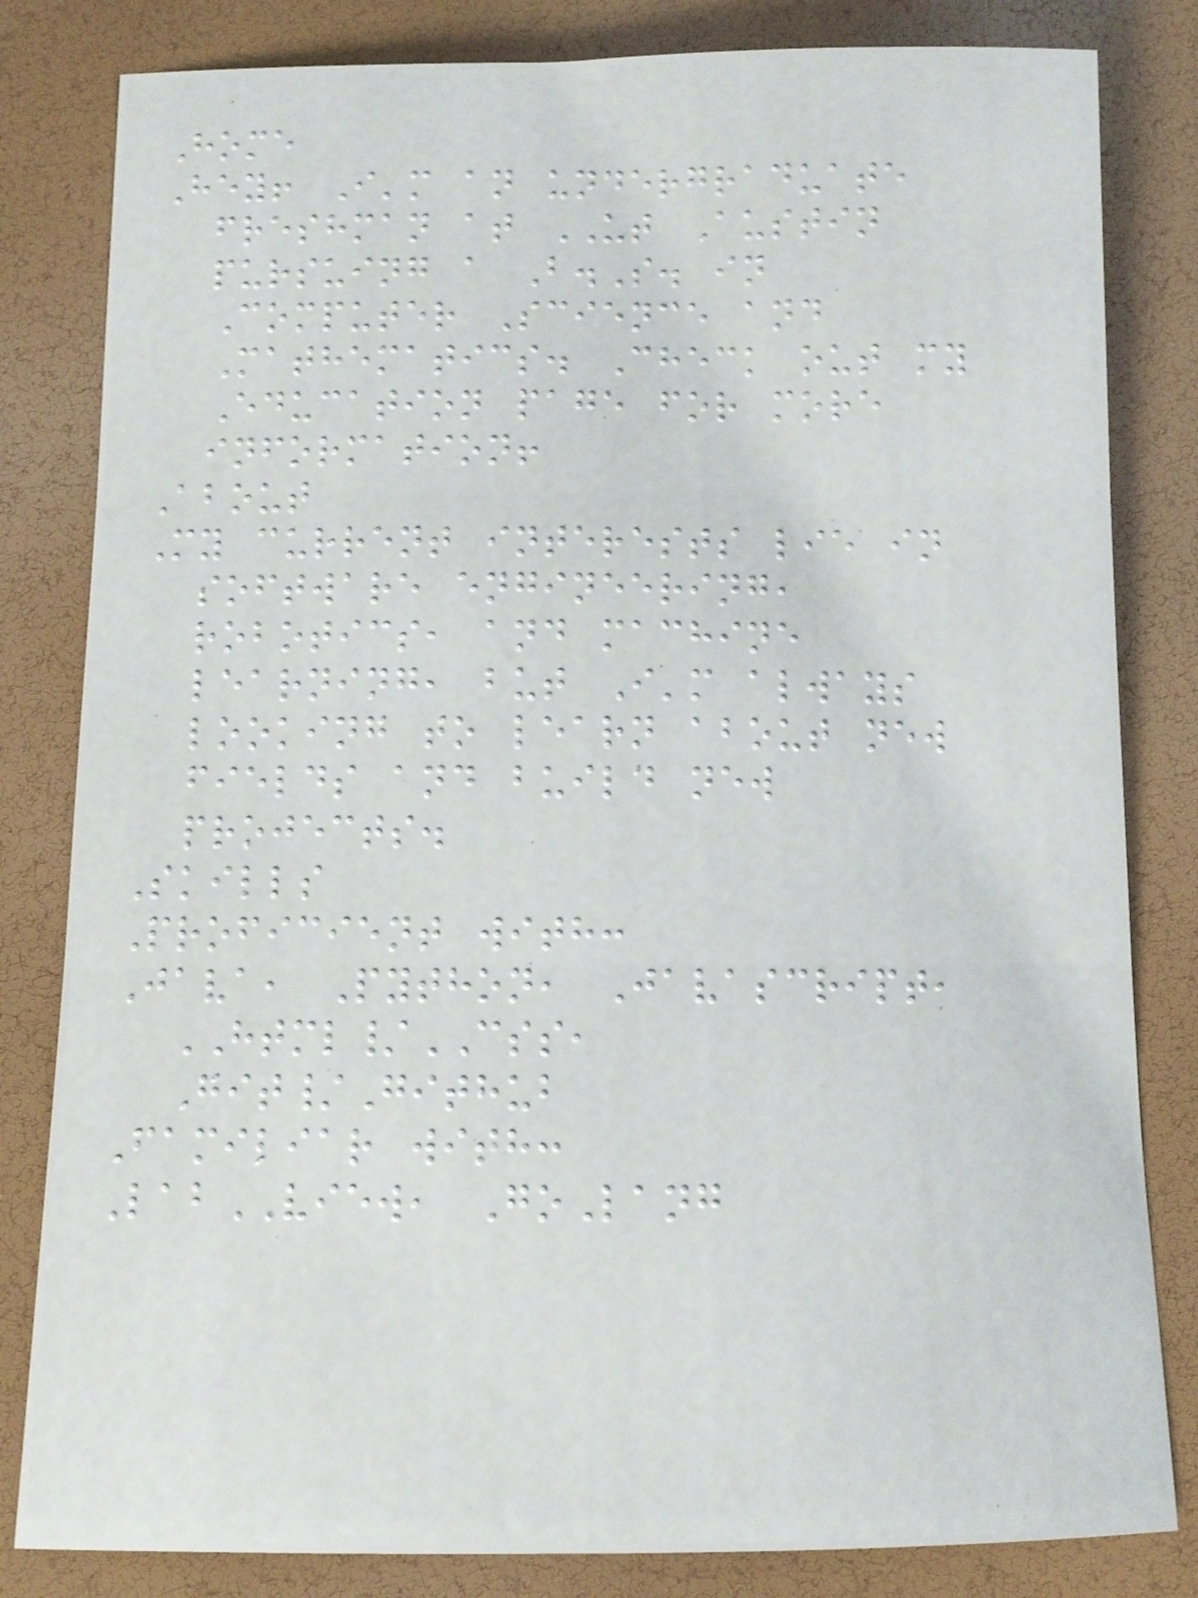Home
Hey! I'm an undergraduate
freshman at UT Austin
pursuing a B.S. in
Computer Science and
Mathematics. Check out my
Education page for more
information!
About
My current interests lie in
software engineering,
robotics, and machine
learning, but I'm always
looking to learn about new
fields and build new
projects.
Skills
Proficient with:
Java, Python, Javascript,
HTML/CSS,
Git/Github
Familiar with:
LabVIEW, GoLang
